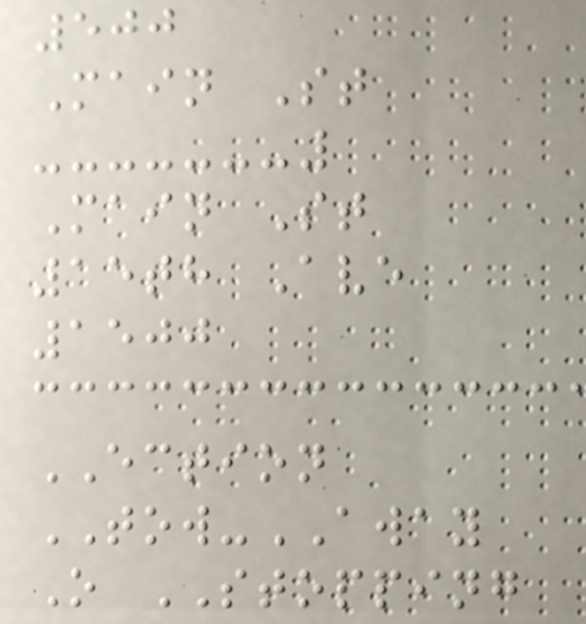500
Main St
Main St
15th Ave
1500
ECTION
TOW-AWAY
O STOPPING
